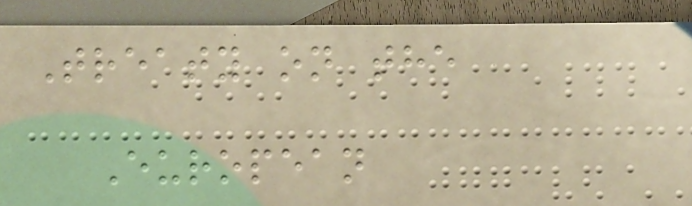Treaty on the
European
